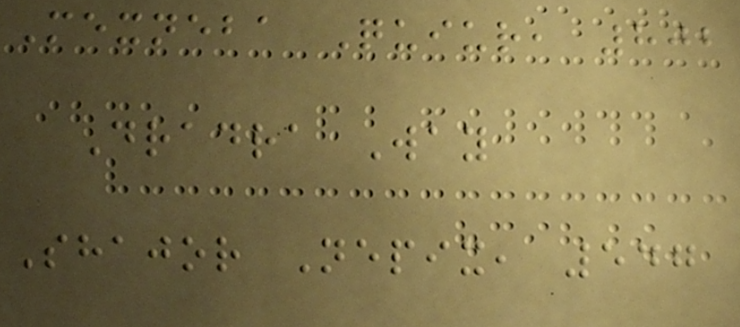Mexneba Quiur, 802
Dradra Way
Shajor Nepix, 547
